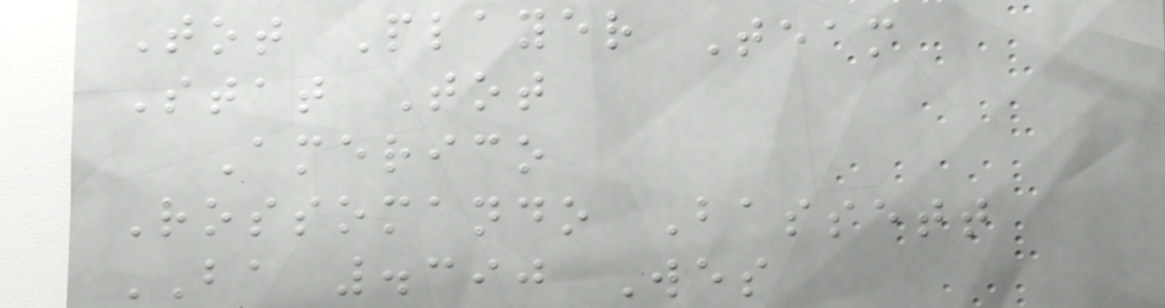Tot Player Team
Stat Tot
Americo
Rossomando Bassett
BA .390 Wes
